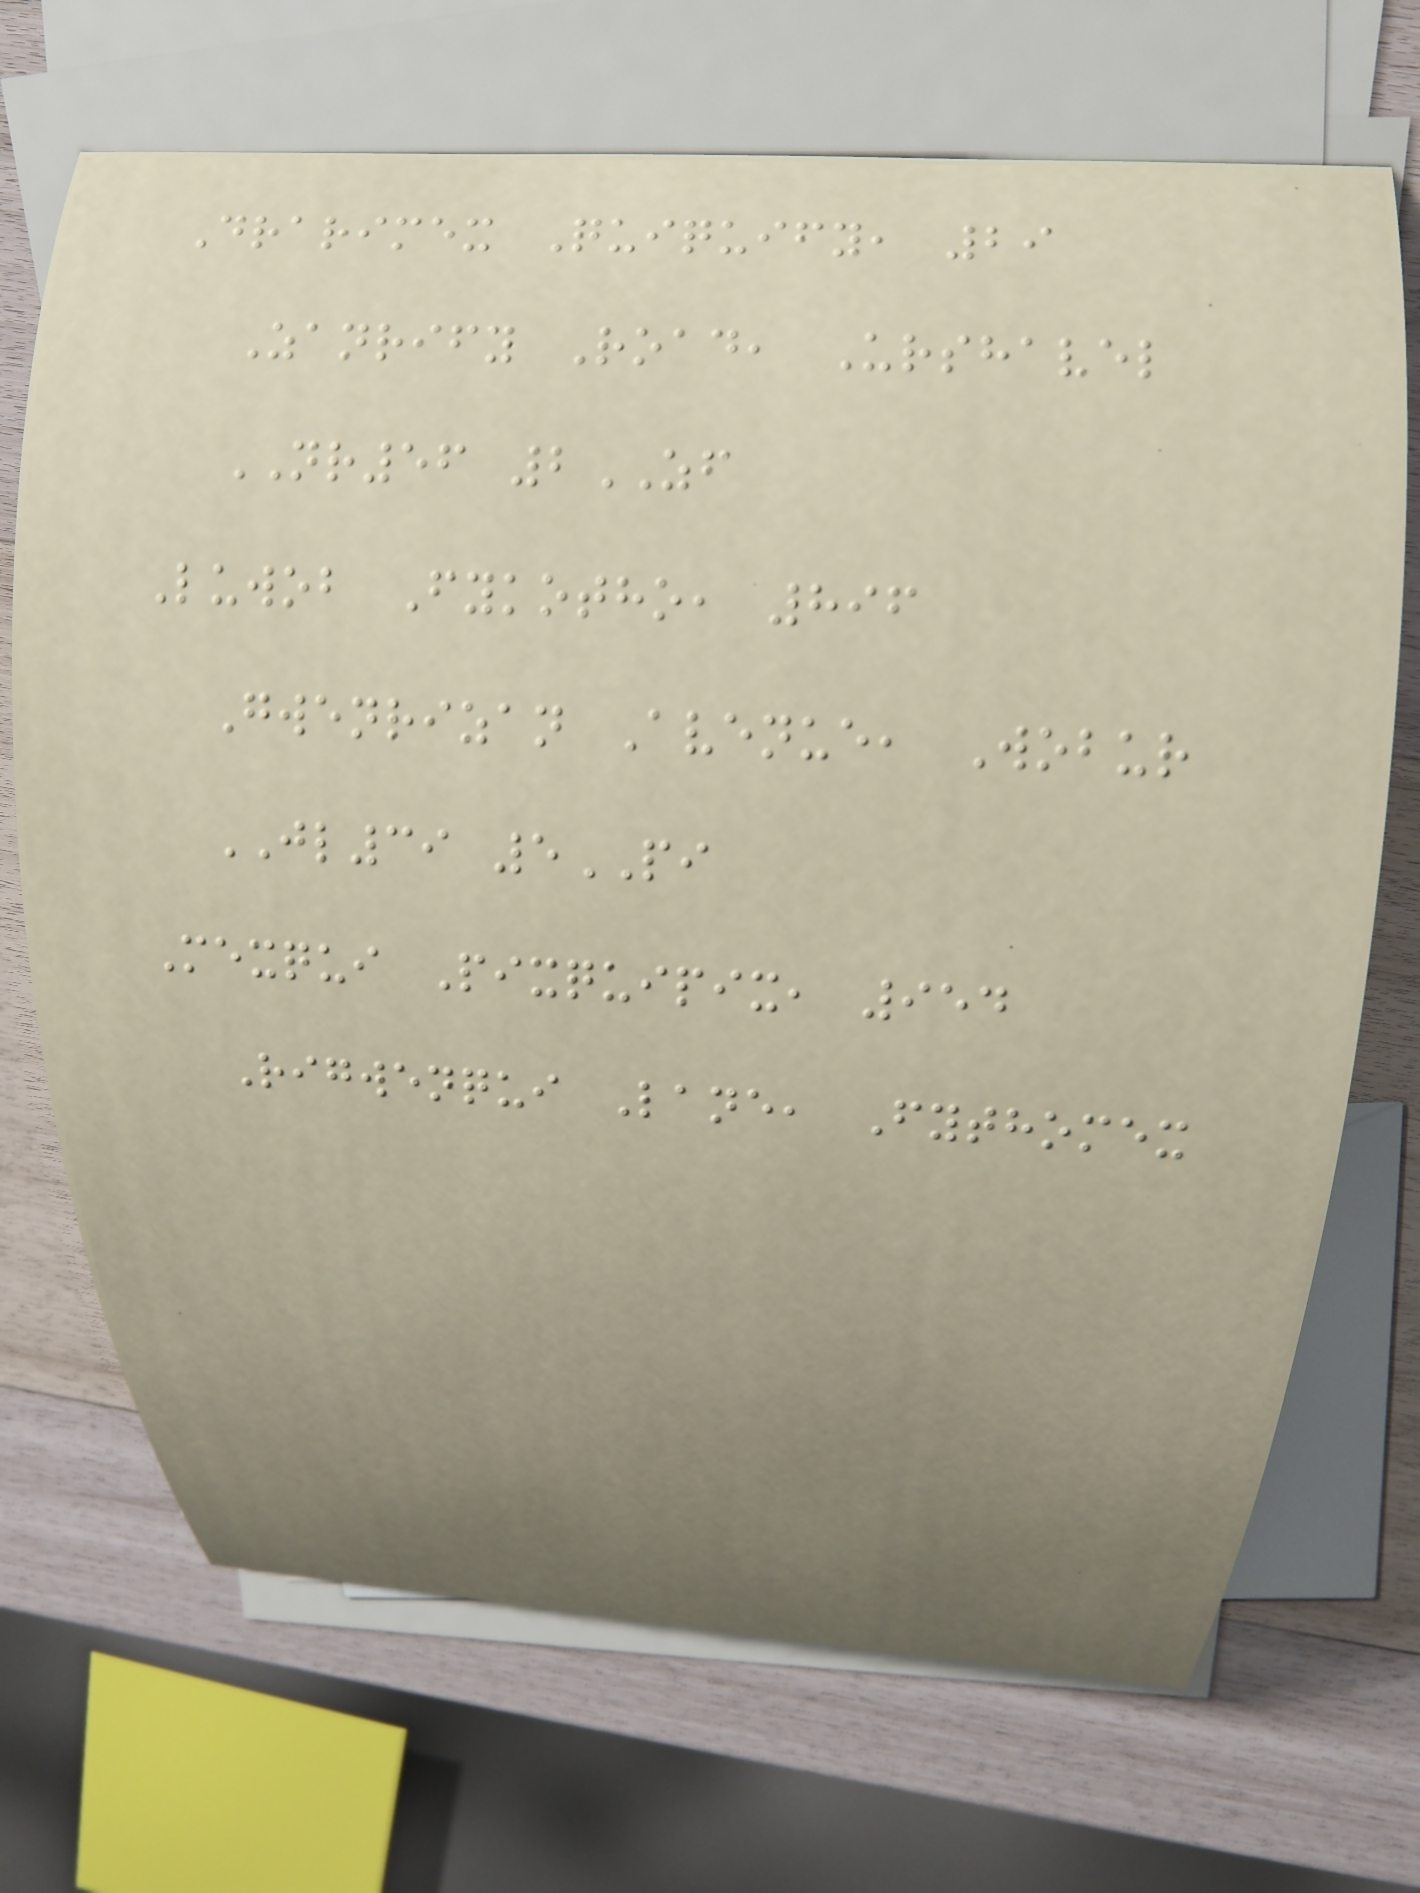Drarimex Quiquify, 29
Zanrify Road, Urshavel
NR56 2ZF
Luwob Fykotho, 896
Gwenrizan Avenue, Wobur
JL39 5PI
Mexqui Pixquipix, 954
Rigwenqui Lane, Fythomex
